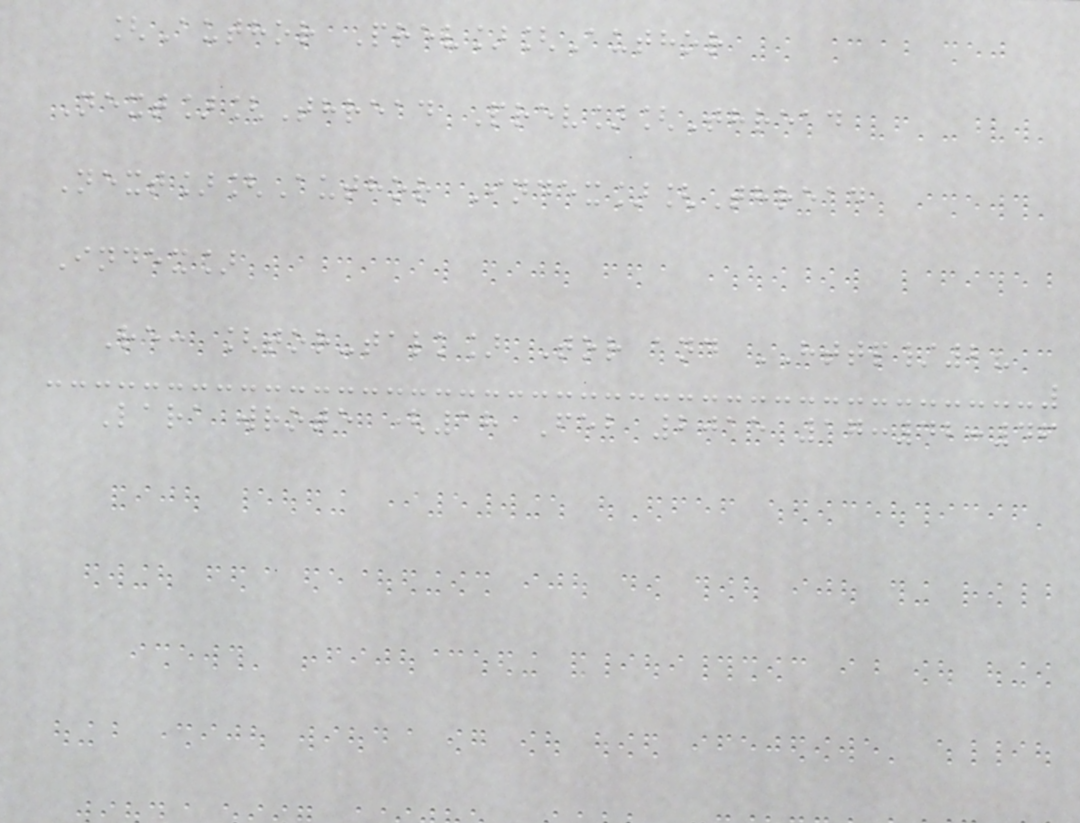[Author Prev][Author
Next][Thread Prev][Thread
Next][Author Index][Thread
Index]
Re: [tor-talk] Tor and HTTP/2?
Lara wrote (18 Feb 2015 17:42:46
